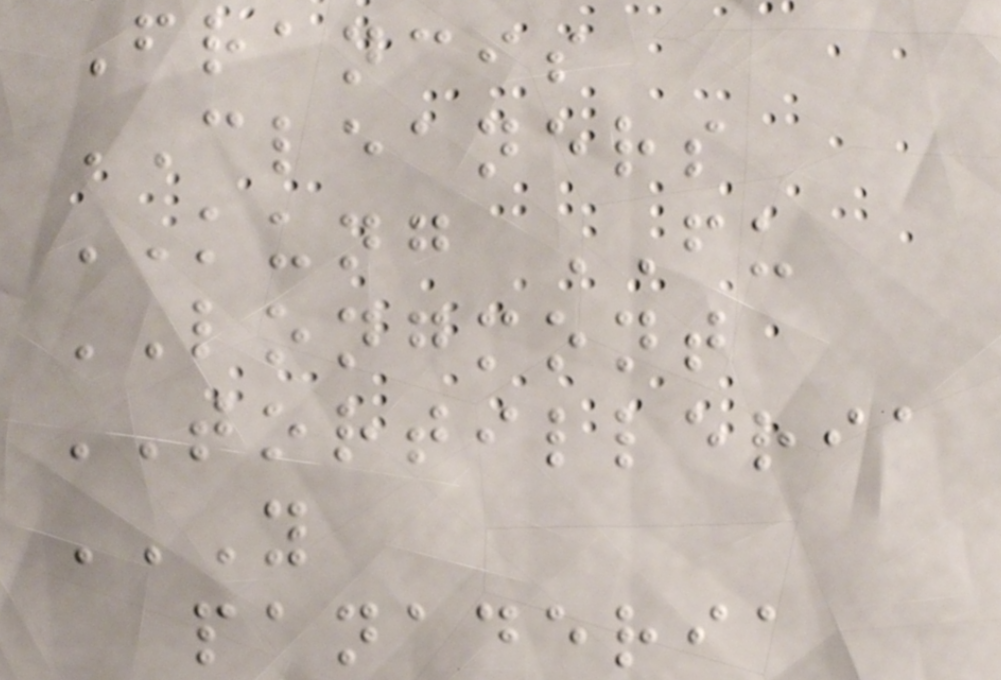Francis
CLEANERS
KUNG FU
LONGMONT
TORTILLERIA
Y
PANADERIA
